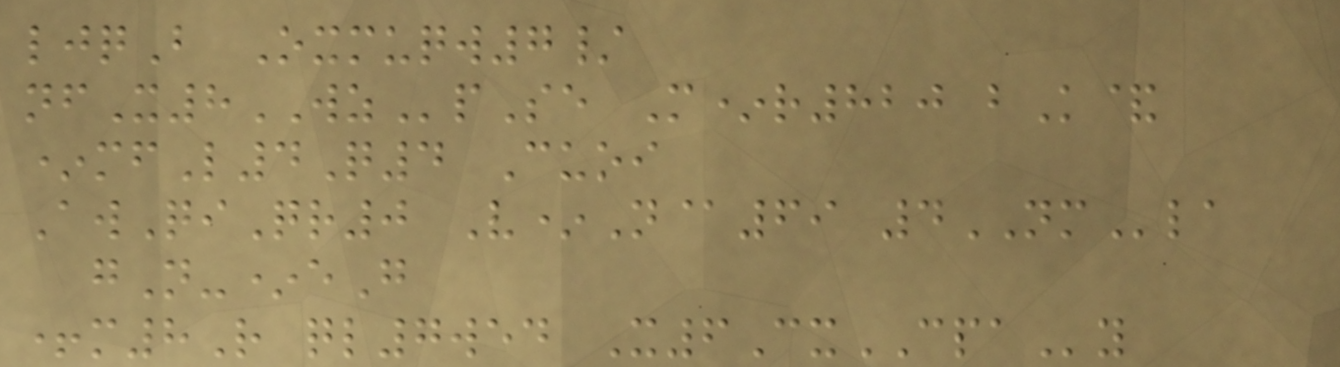ljqB Oxmuqw7/
nfX8WZpSe M*r820 bK&
*mfL4Q4 Cuoi
AwQiQr0 V*N@69 4NMla
gN-*eG
+m8R ql7wed X6CxCPAy
